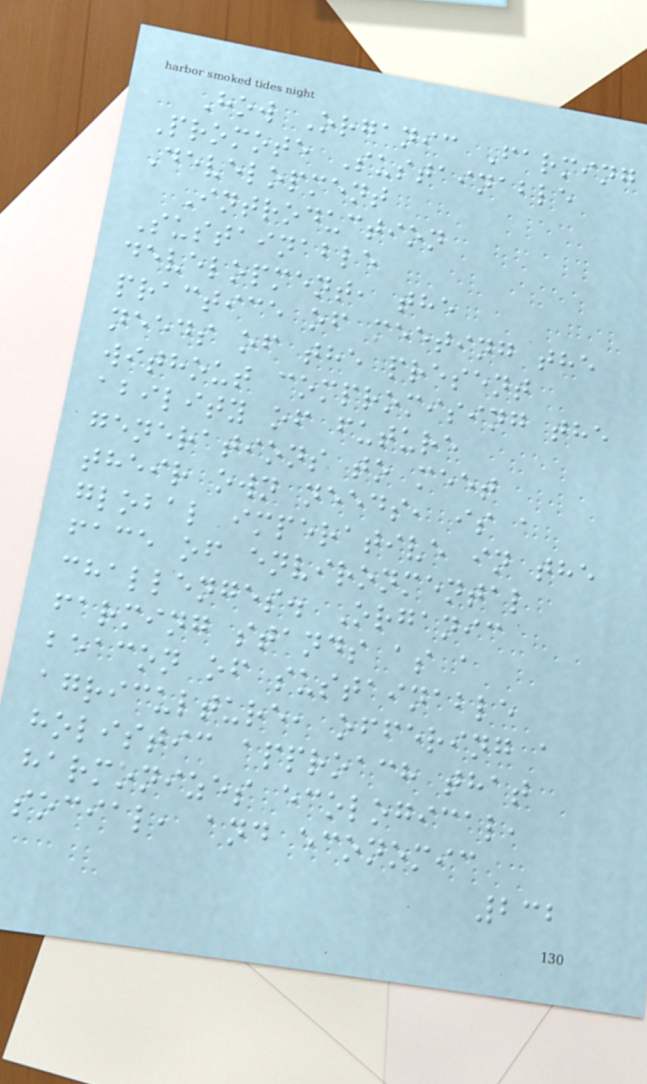How Organic Farming
Promote Sustainable
Development
Introduction
Sustainable
development, the
practice of meeting the
needs of the present
without compromising the
ability of future
generations to meet
their own needs, is a
global imperative in the
face of environmental
challenges. Organic
farming stands as a
beacon of sustainable
agriculture, offering a
holistic approach that
harmonizes ecological,
social, and economic
232
